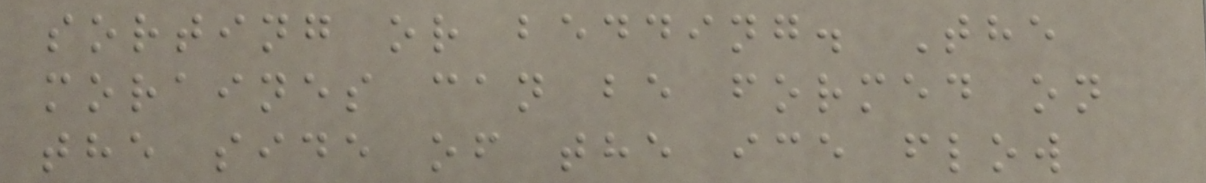sorting or bedding. The
moraines can be formed on
the side of the ice flow
